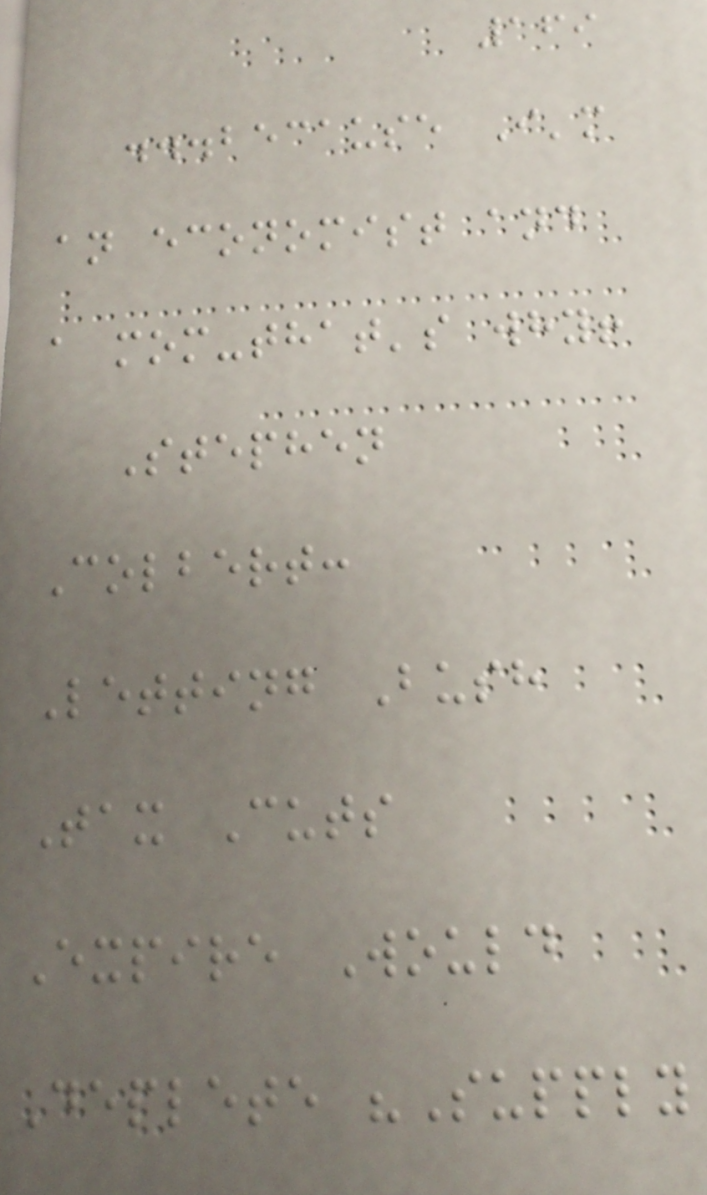169
...because I'm
an economist and
a mom-that's why!
Stephen
Colbert:
Letting Bush
Tax Cuts
Expire Would
Deplete "Supply
